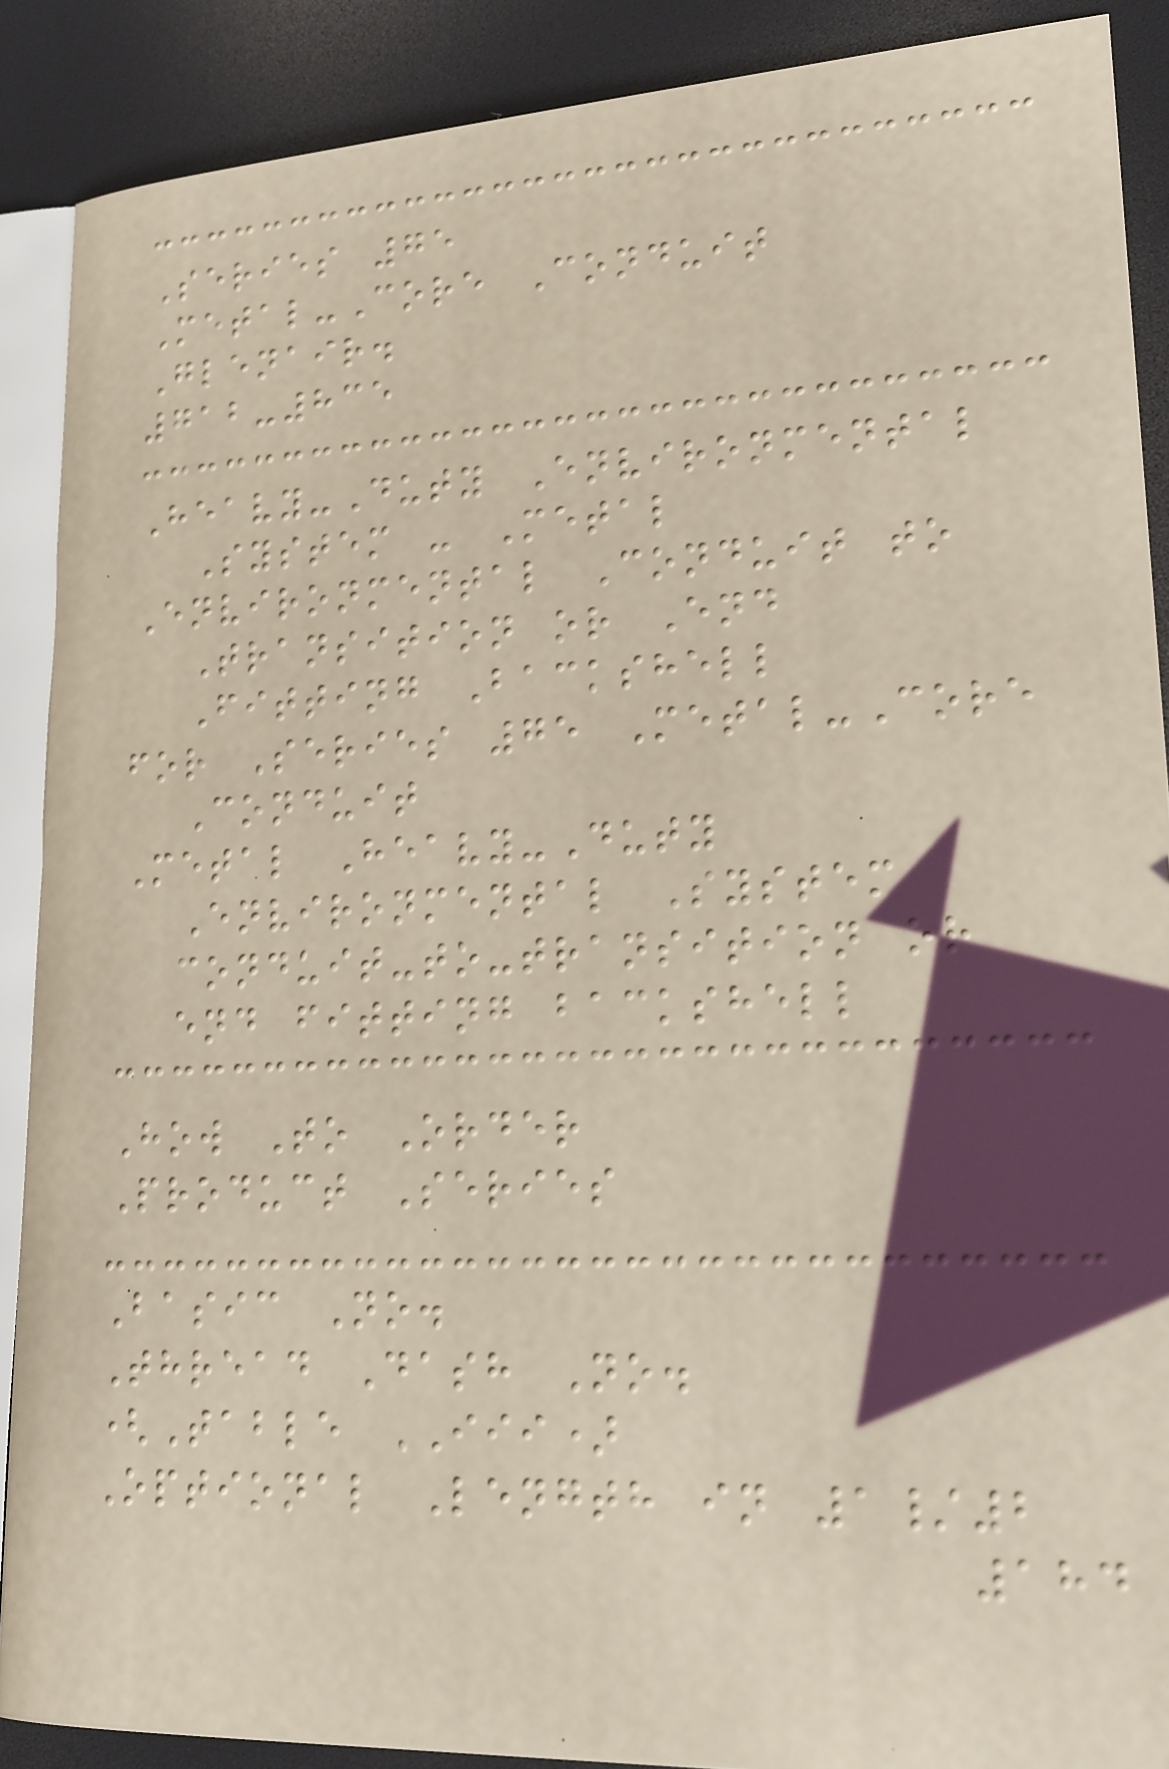Series 75
Metal-Core Conduit
Glenair.
712-835
Heavy-Duty Environmental
System - Metal
Environmental Conduit to
Transition or End
Fitting Backshell
for Series 75 Metal-Core
Conduit
Metal Heavy-Duty
Environmental System
conduit-to-transition or
end fitting backshell
How To Order
Product Series
Basic No.
Thread Dash No.
(Table III)
Optional Length in 1/2
184
